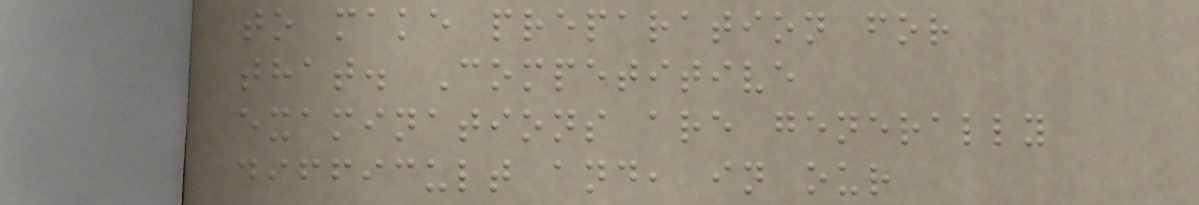to make preparation for
that. Competitive
examinations are generally
difficult and, in our
